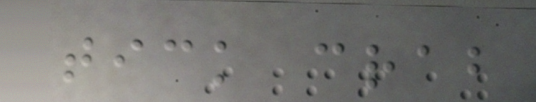tick crab
